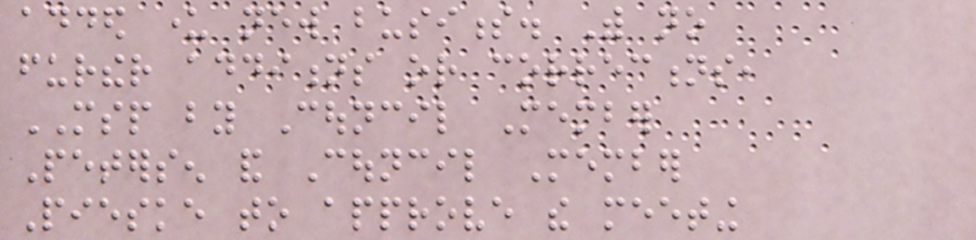added under new business. With no
further additions or corrections,
MSP by Council Member
Petersen and Council Member
Pieske to approve the meeting
